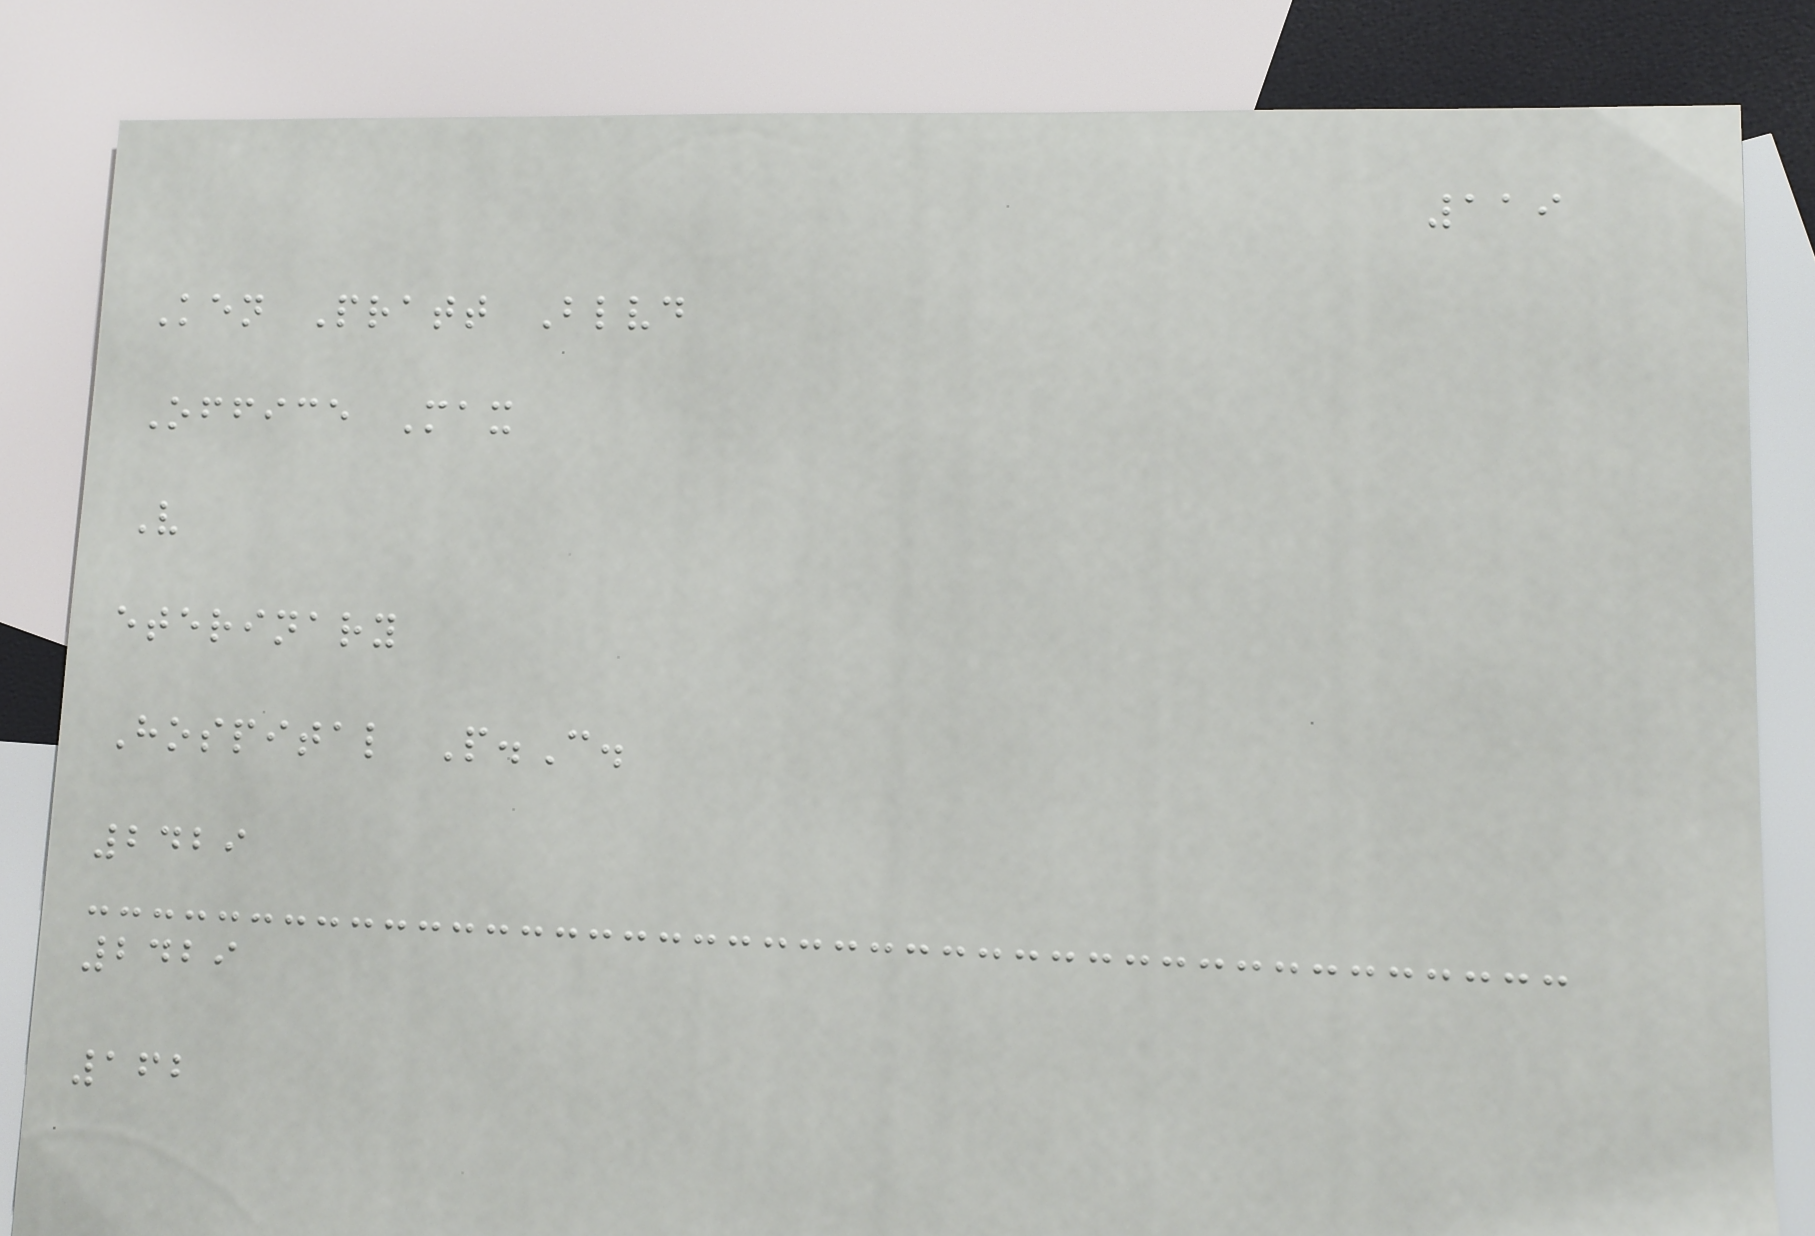119
Ken Pratt Blvd
Office Max
V
eterinary
Hospital P.C.
2429
2429
162
